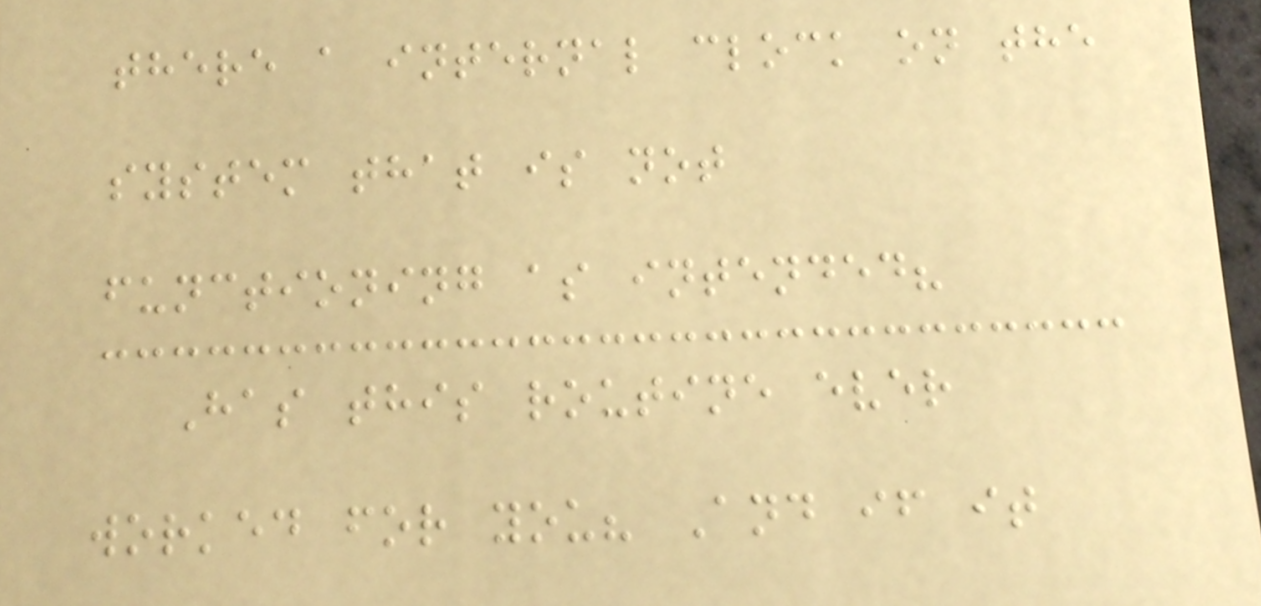there a internal clock on the
system that is not
functioning as intended?
Has this routine ever
worked for you? And if it
